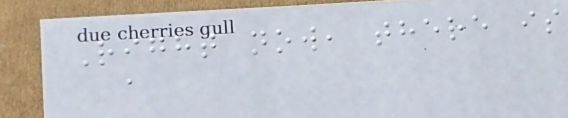Right now, there is
a
